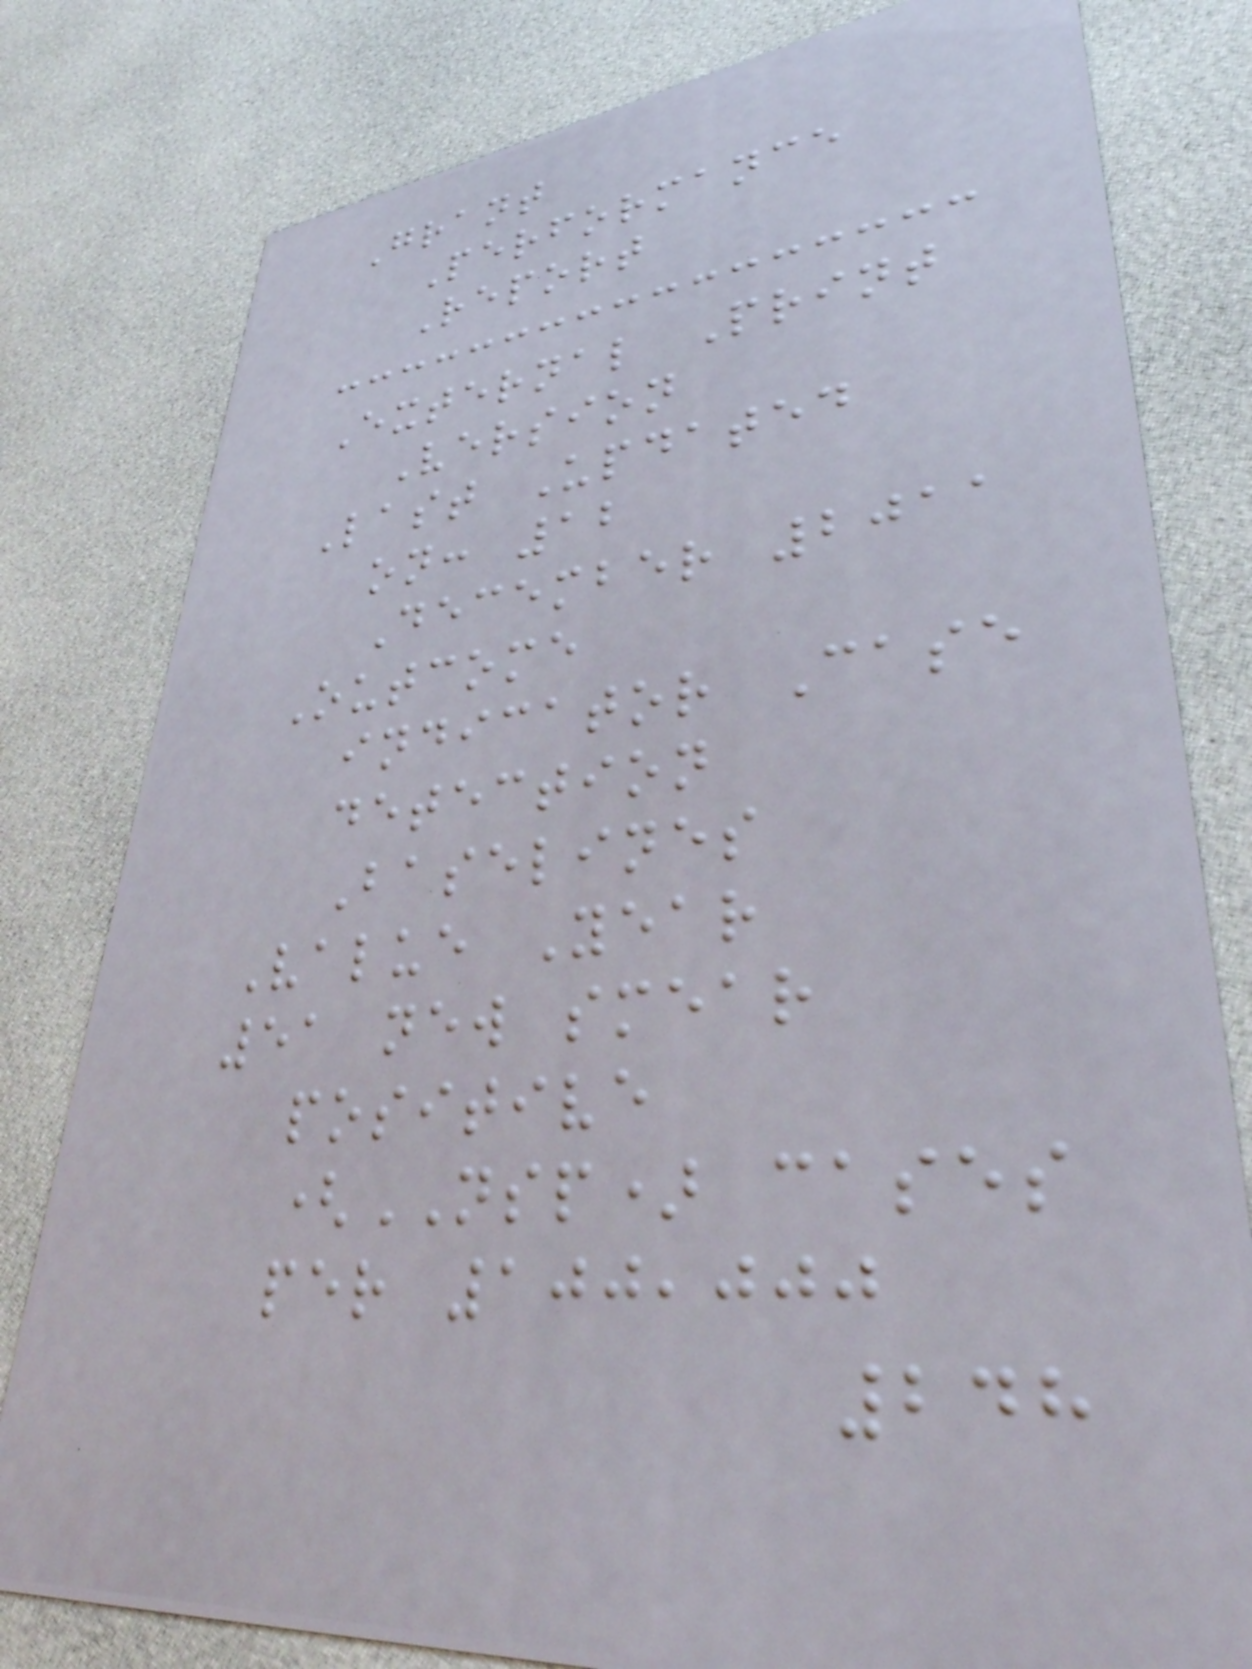Grant
Performance
Report
External Print
Version
Last Updated
on: 12
December 2011
Outcome
indicator Case
detection
Baselines
Value Year
51 new smear
positive
(NSP) cases
per 100,000
248
